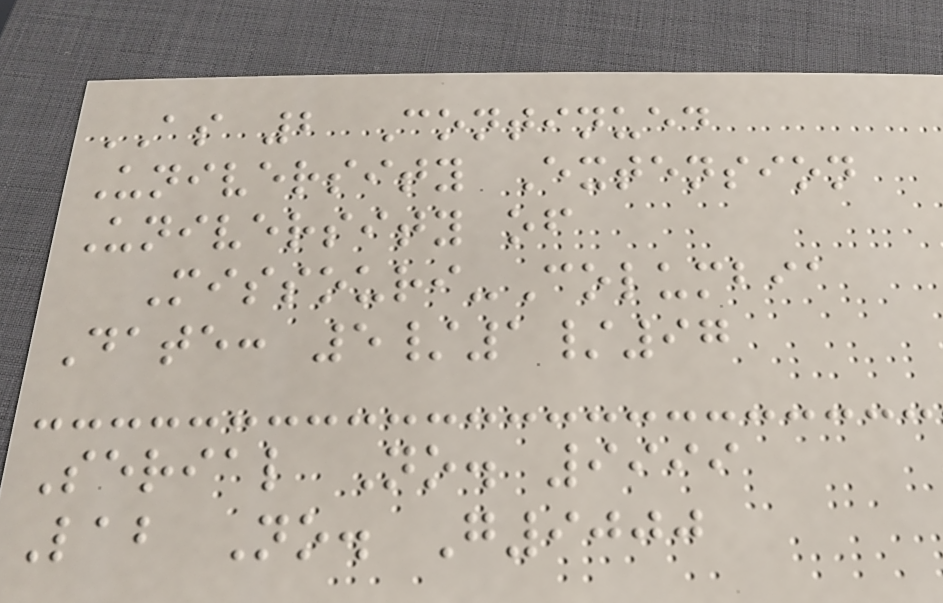AS 2 Continued
University Extension
University of
Missouri-Columbia
Date: 5/1/97
Serial No. 9999
Lab No. G9000
